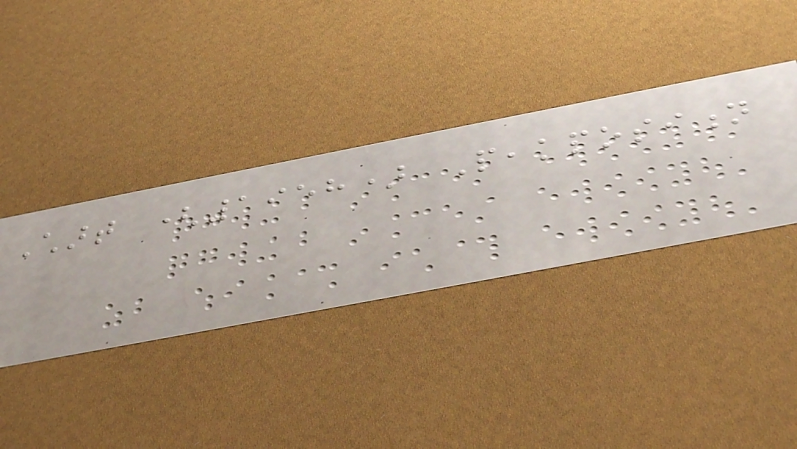Chart (1958) Peakposition
